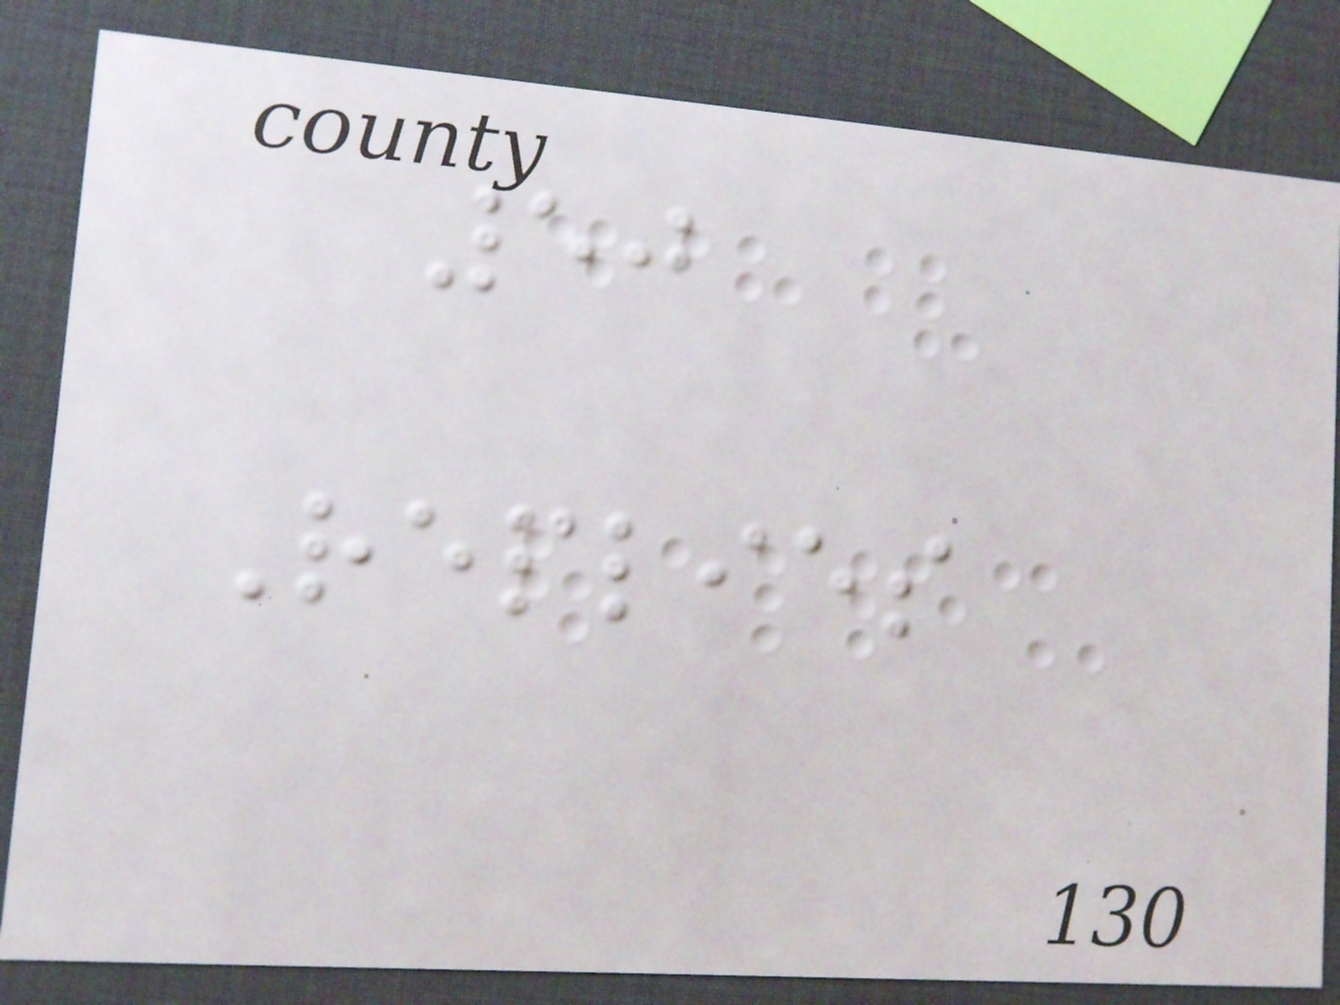50
Replies
